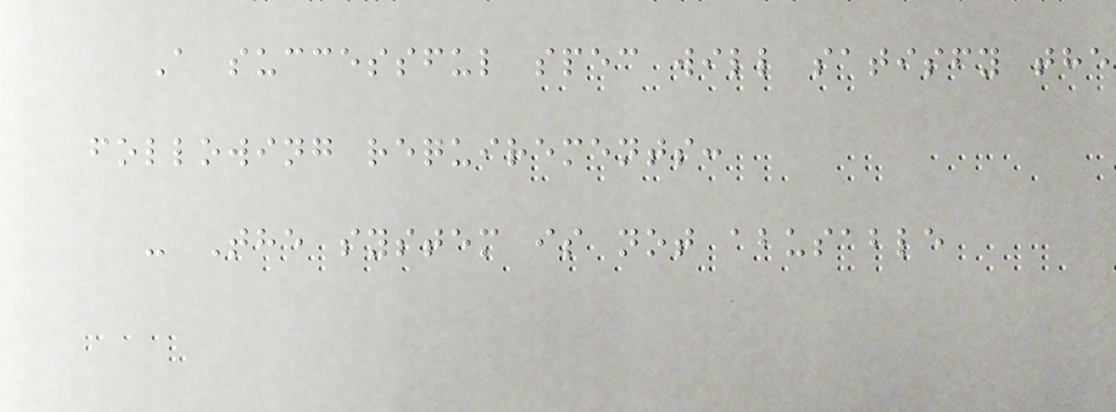A successful spec will satisfy the
following requirements:
- The system is not abusable
